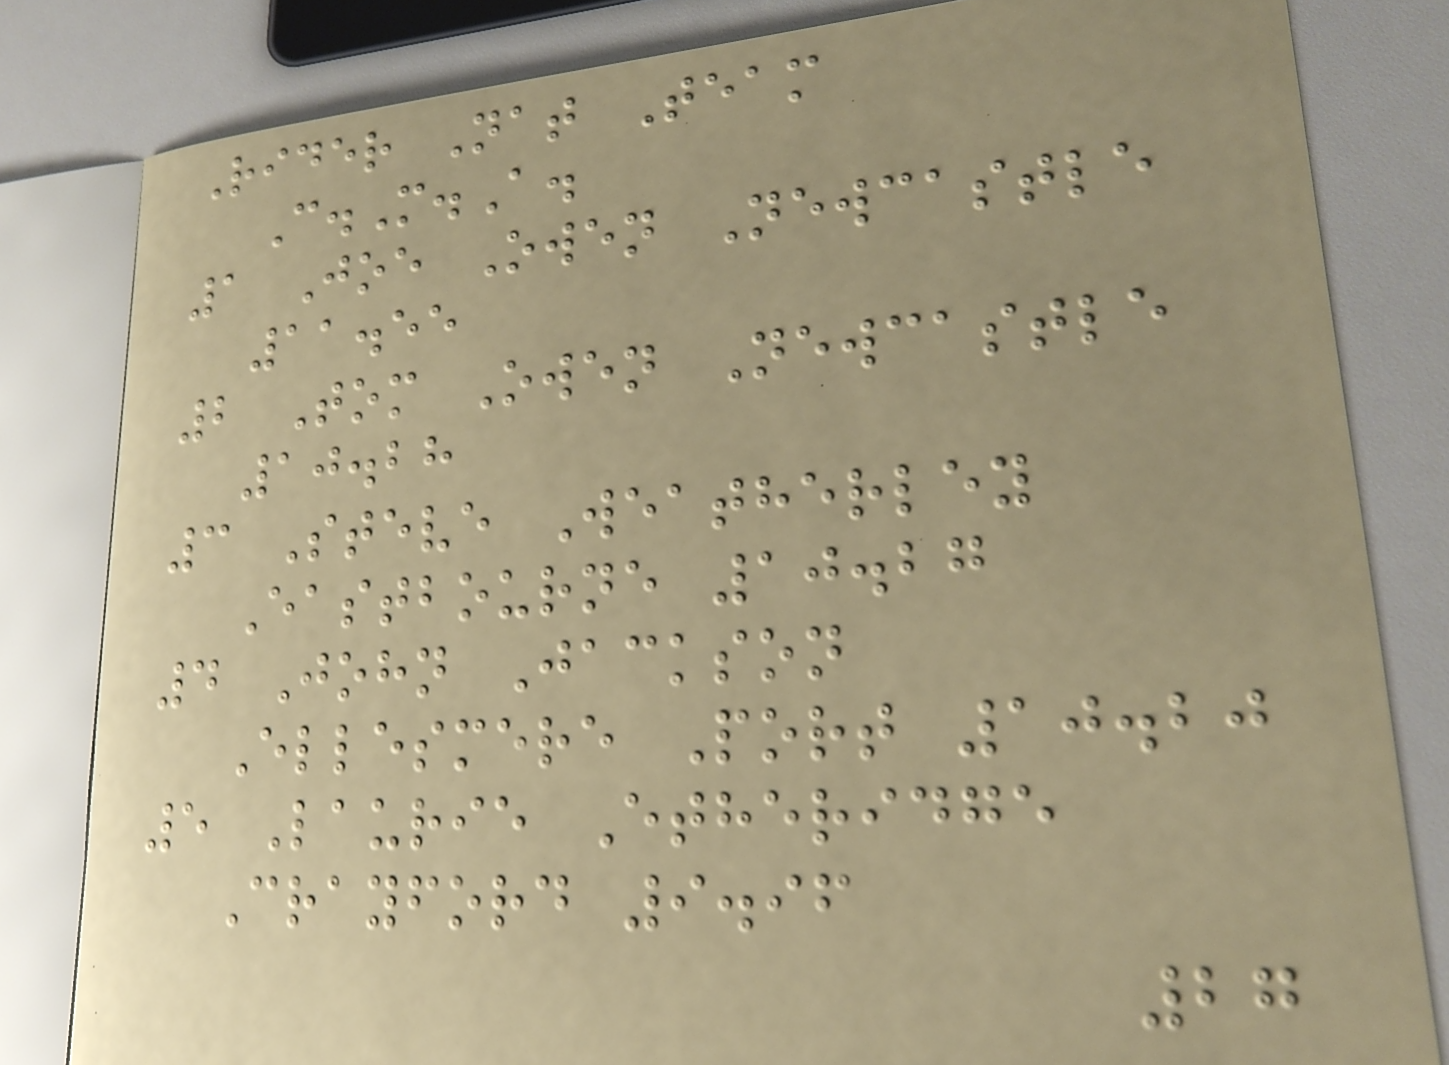Rider Nat Team
C.M.A.
1 Joe Owen Newcastle
11.55
2 Tom Owen Newcastle
10.28
3 Steve Weatherley
Eastbourne 10.27
4 John Jackson
Ellesmere Port 10.20
5 Laurie Etheridge
Crayford 9.96
27
